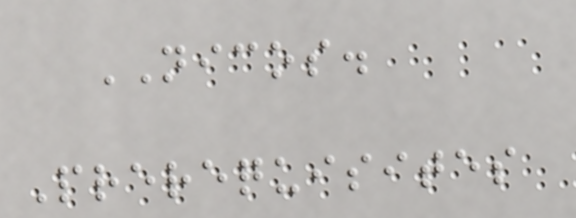NICOS.
Prerequisites
